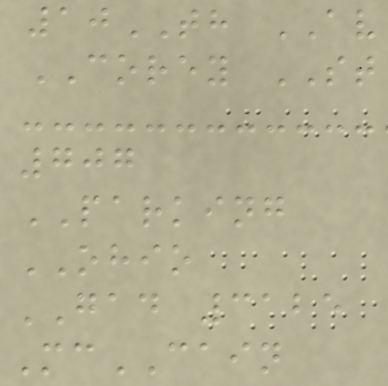10TH AV
COREY ST
707
PARKING
OHIO
GAD 3125
McCAIN
